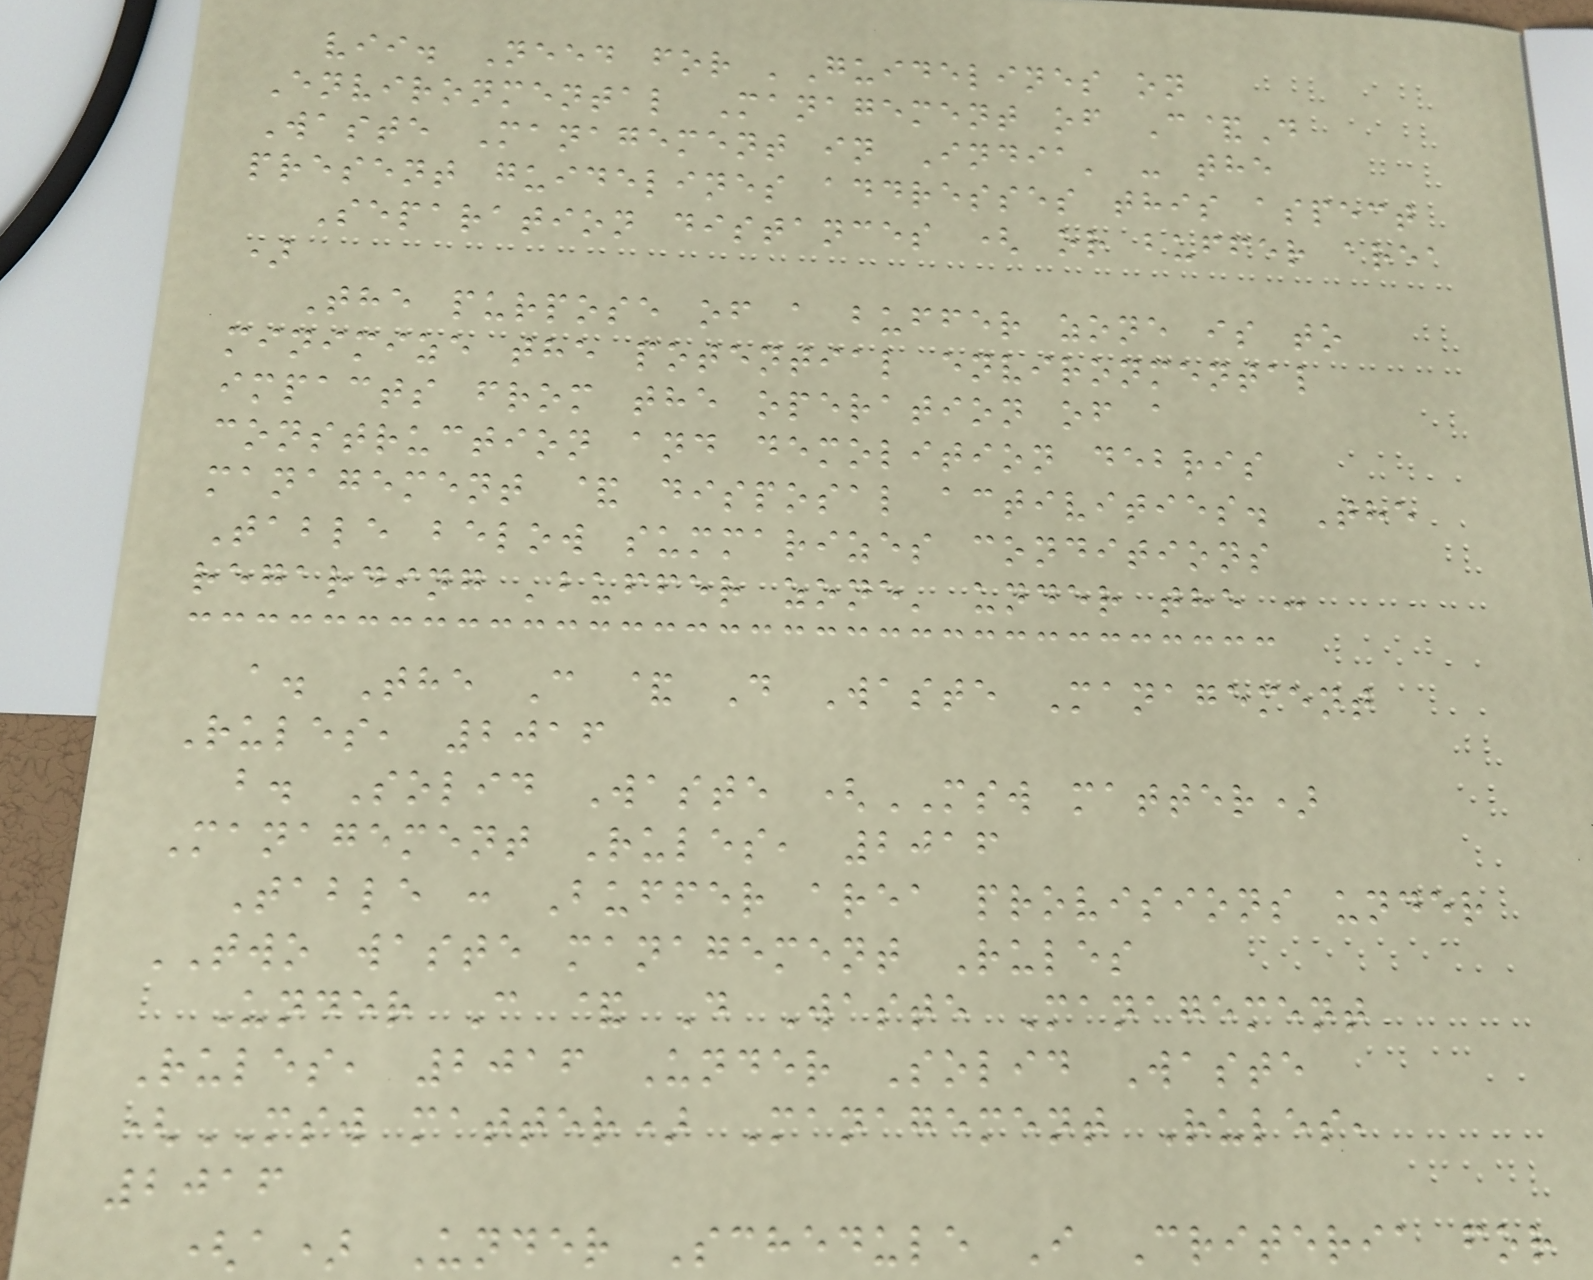vii. Need for 'Guidelines on
Environmental Management of C&D
Waste Management in India' - the
present guidelines addresses this aspect
Separation distances ( or buffer area
)
The purpose of a buffer zone is to
minimize the potential environmental
impacts from the operation of a
construction and demolition debris
management & disposal activities. The
Table below summarizes conditions
regarding 'buffer zone' under the :
a. The C & D Waste Management
Rules, 2016
b. Solid Waste (MSW matter)
Management Rules, 2016
Table : Buffer area provisions under
TWO waste management Rules
Under C & D Waste Management
Rules, 2016 Under Solid Waste
(MSW matter) Management Rules,
2016
(a) Under Schedule I Criteria for
